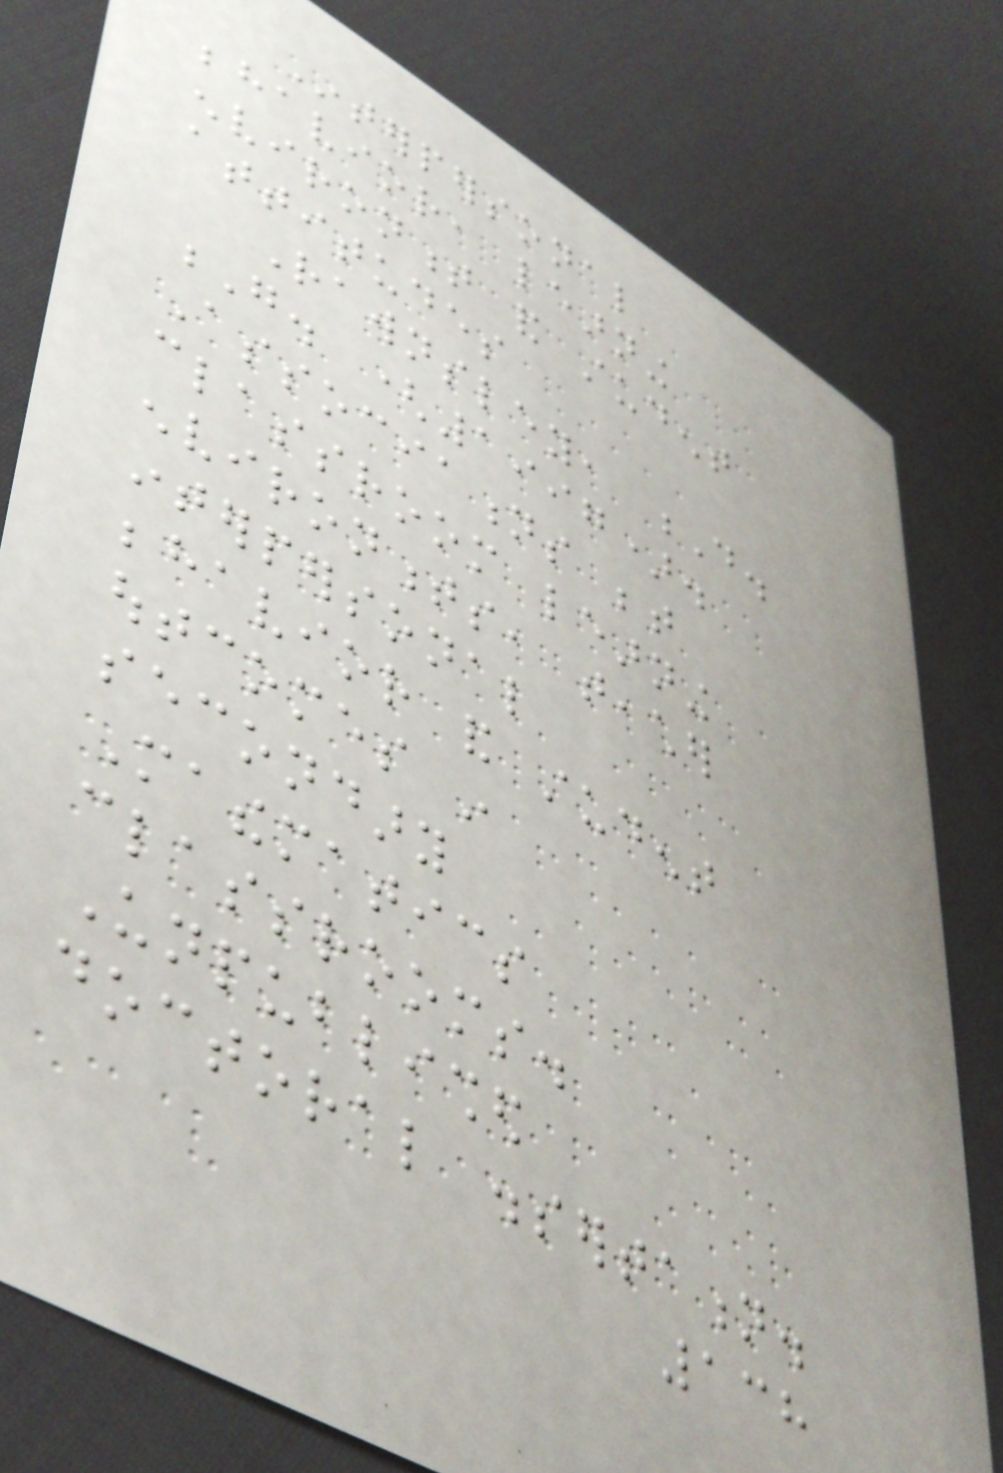Interpersonal
behavior, learning
environment and student
attitudes
Rawnsley, D.
G. (1997).
Associations between
classroom learning
environments, teacher
interpersonal
behavior and student
outcomes in
secondary
Mathematics
classrooms.
Unpublished
doctoral dissertation.
138
